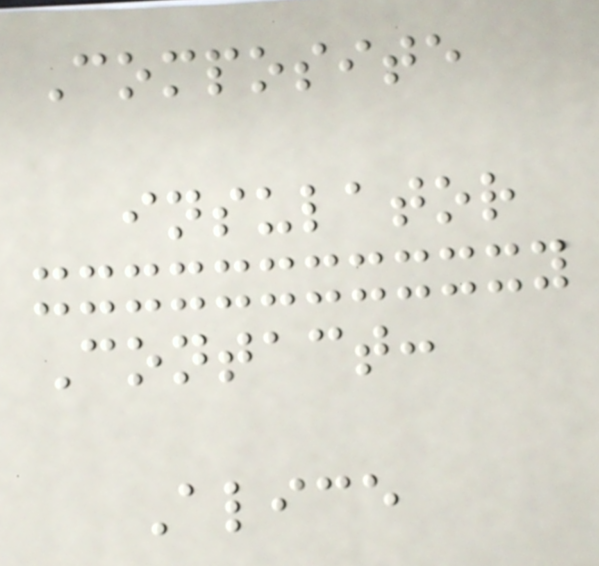Composite
insulator
Contact:
Alice
